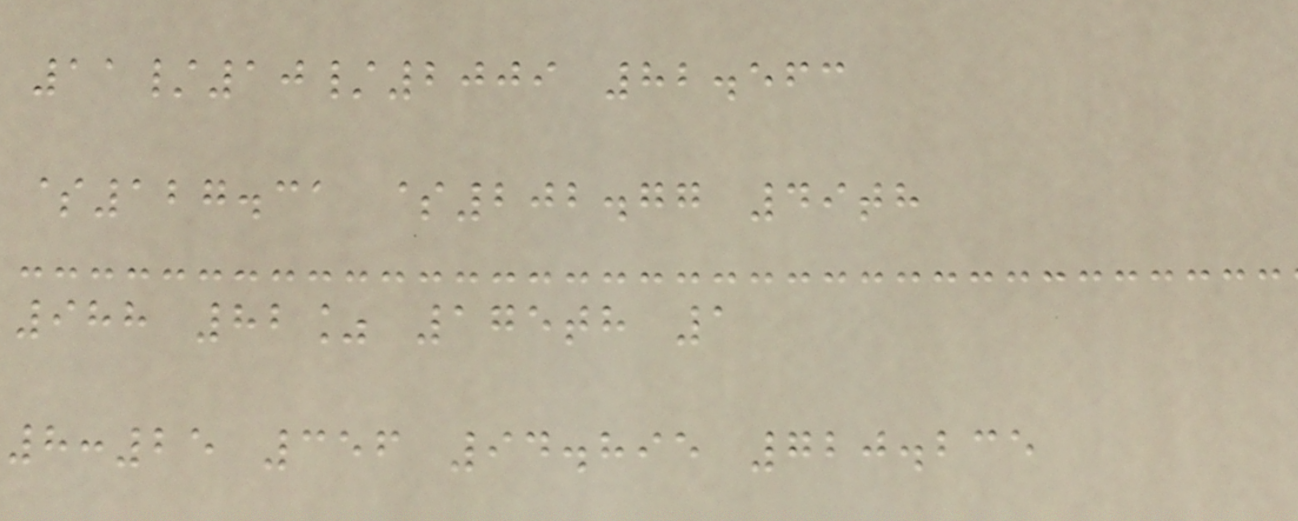11/10/2009 82.563
$127.31 $202.77 49th
988 82% 175th 1
8:25 356 94.895 720.235
